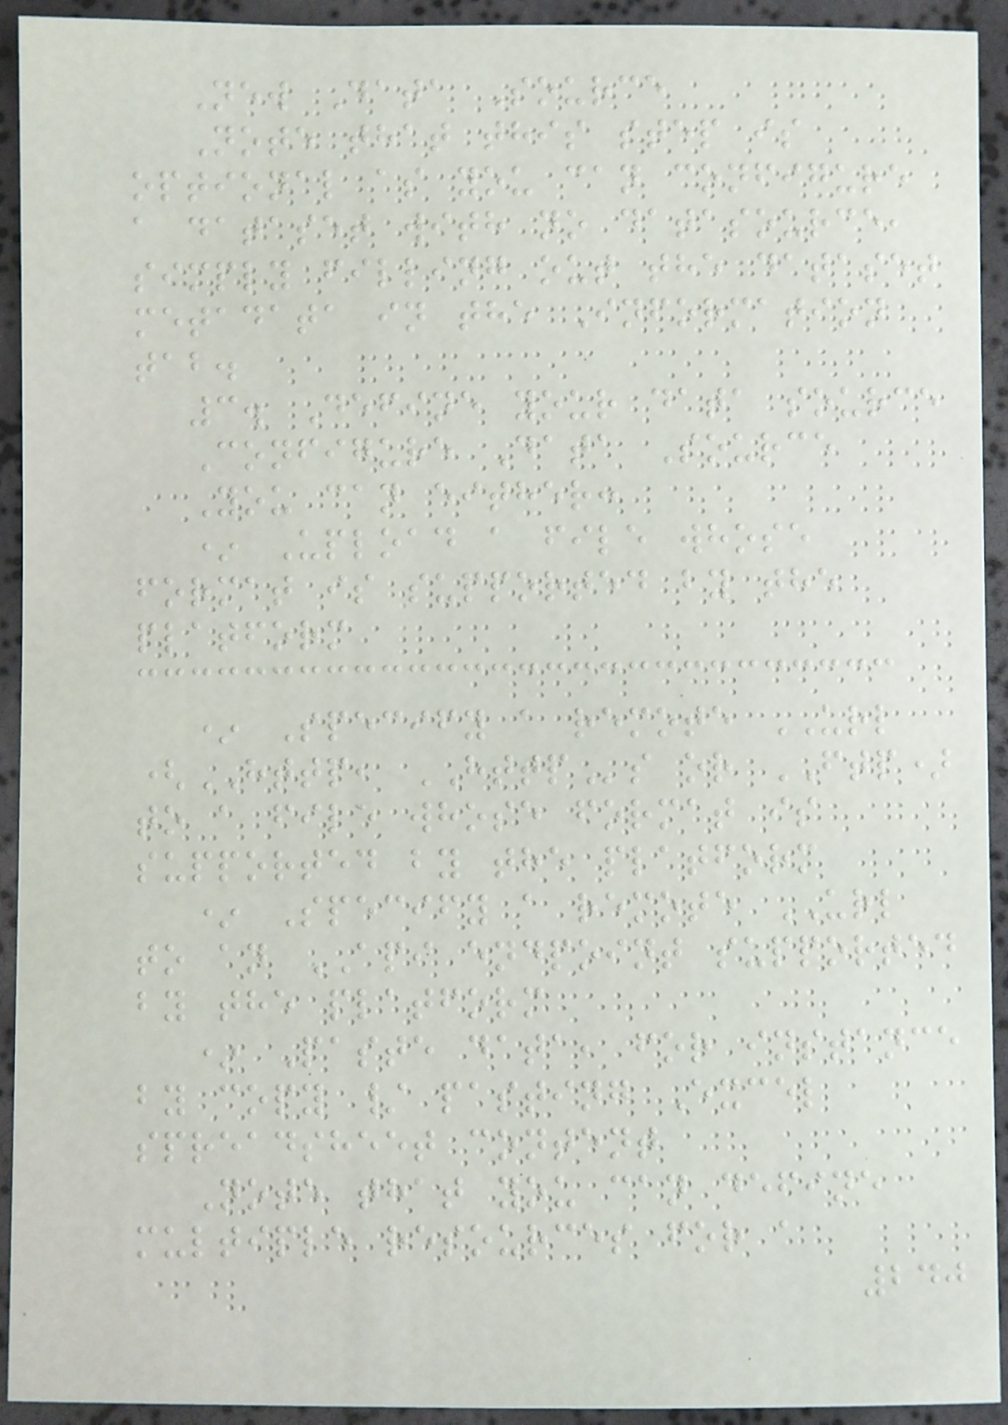New Data Source
Note that this step is
optional as you can configure
a dataset with no datasource,
simply filling out the dataset
metadata in the Information
tab.
3. Define your data source
Configure Data Source
You can either:
* Upload a file whose
format is supported by the
platform
* Specify a remote URL
(HTTP, HTTPs or FTP)
to a file whose format is
supported by the platform
* Specify a remote URL
to an API endpoint supported
by the platform
* Paste data, for instance
by copy / pasting Excel
spreadsheet content
Note that you can define
multiple resources for a
240
